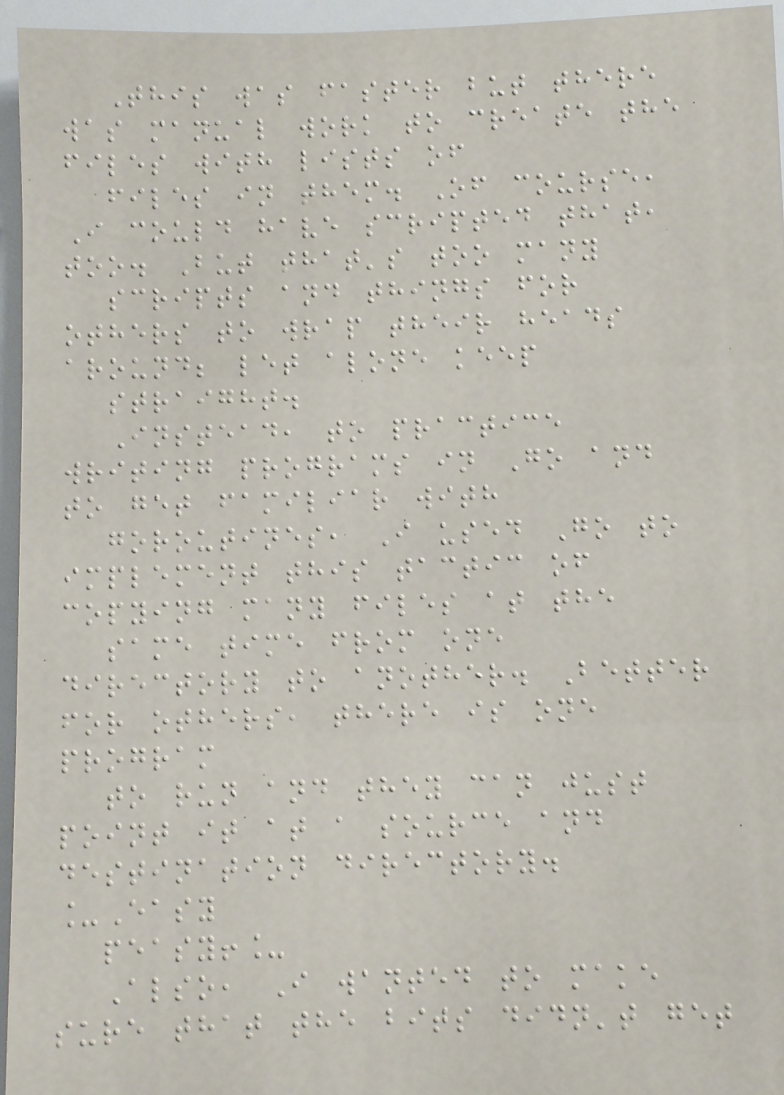This was faster but there
was manual work to create the
files with lists of
files in them. Of course,
I could have scripted that,
too. But that's too many
scripts and things for
others to wrap their heads
around; let alone keep
straight.
Instead, to practice
writing programs in Go and
to get familiar with
goroutines, I used Go to
implement this tactic of
copying many files at the
same time from one
directory to another. Better
for others, there is one
program
to run and they can just
point it at a source and
destination directory.
_Easy
peasy!_
Also, I wanted to make
sure that the bits didn't get
